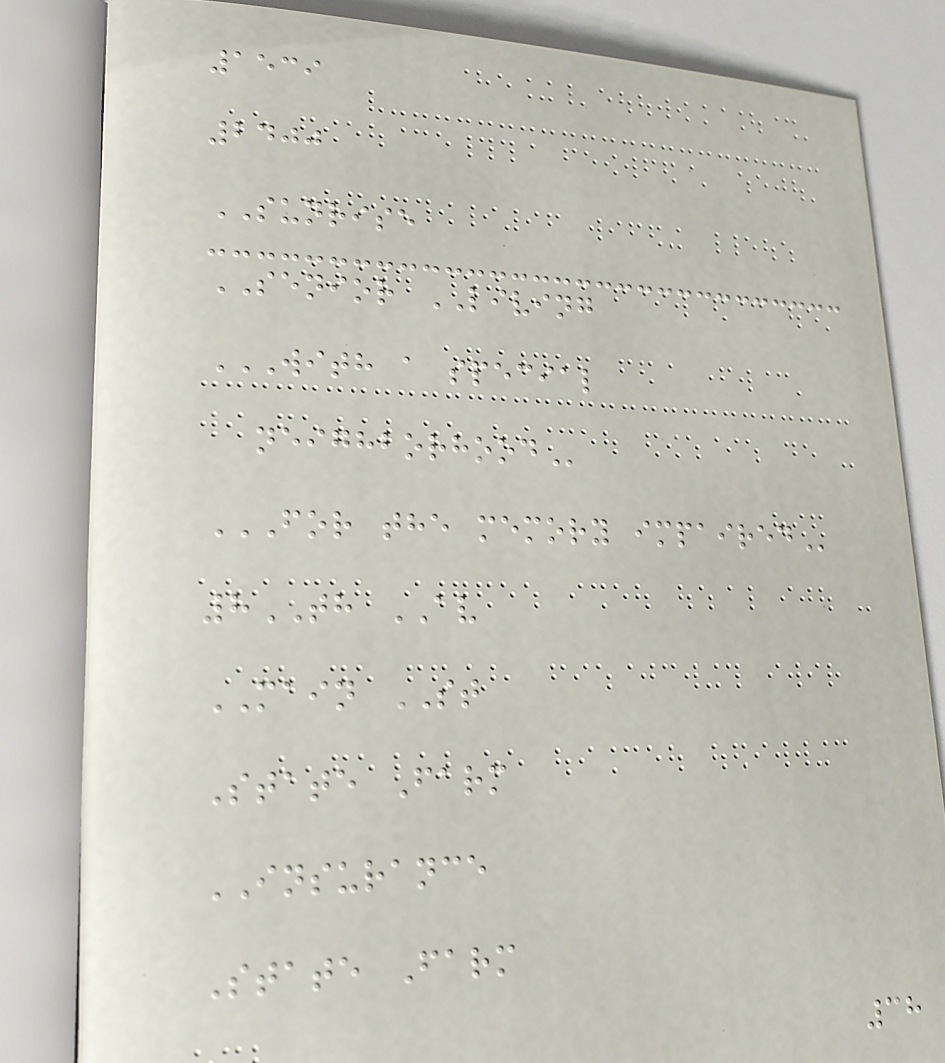1539
2400
SUNRISE
SENIOR LIVING
WITH A SPECIAL
NEIGHBORHOOD
FOR THE MEMORY IMPAIRED
8TH AV
MAIN ST
State Farm
INSURANCE
State Farm
38
